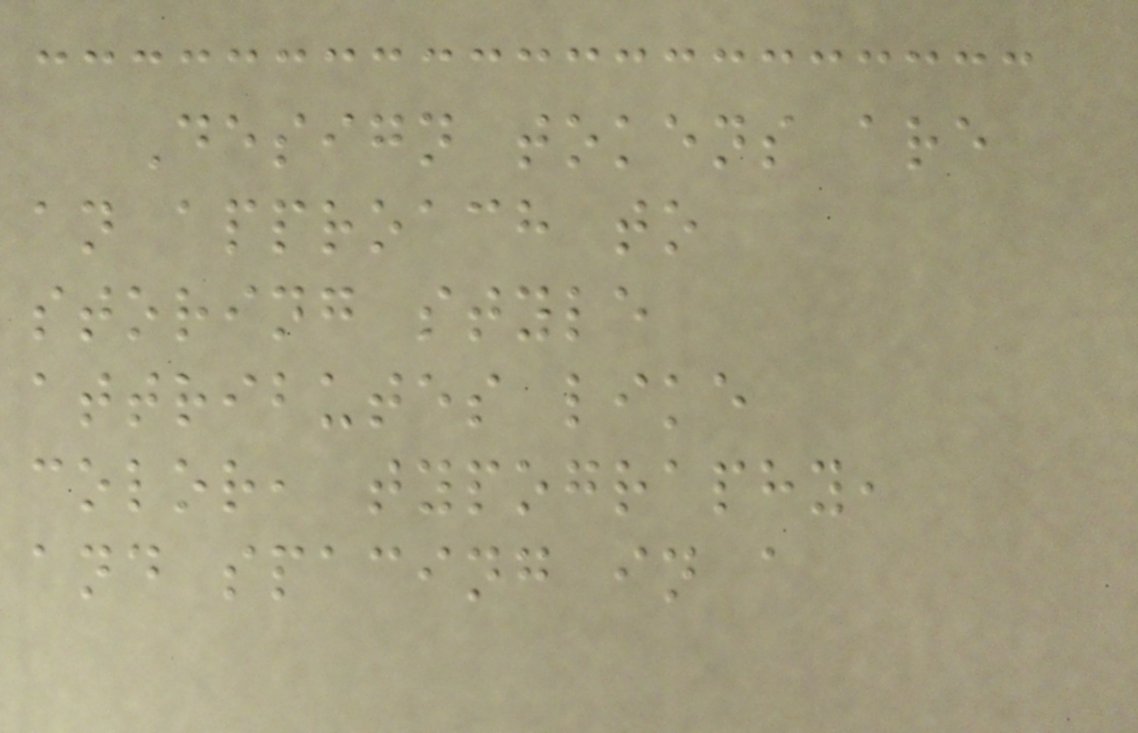Design tokens are
an approach to
storing style
attributes like
color, typography,
and spacing in a
